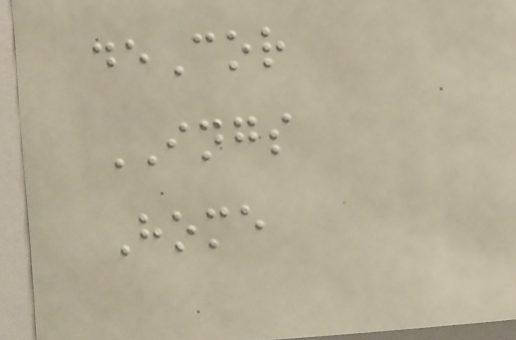deCor
INGS
Home
